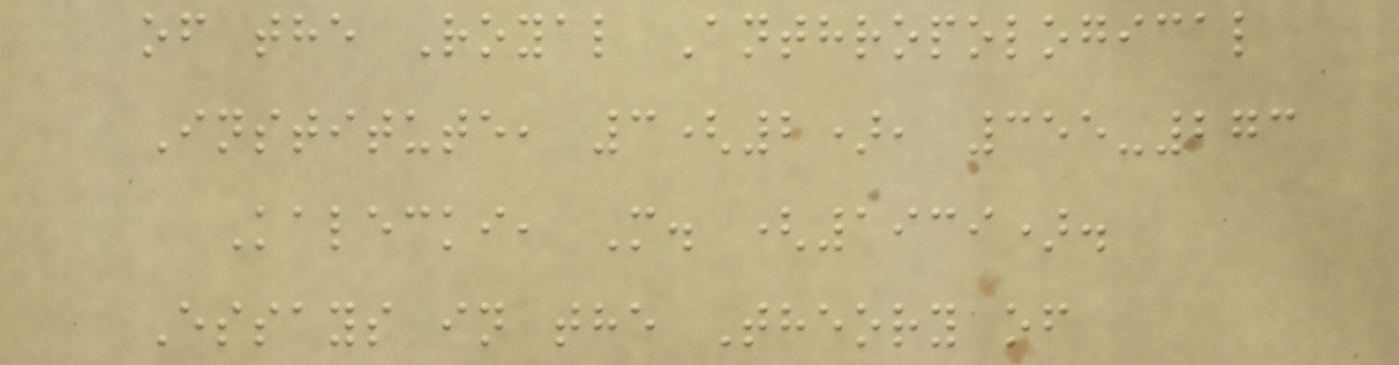of the Royal Anthropological
Institute, 3(2), 355-273
Kalecki, M. (1939).
Essays in the Theory of
